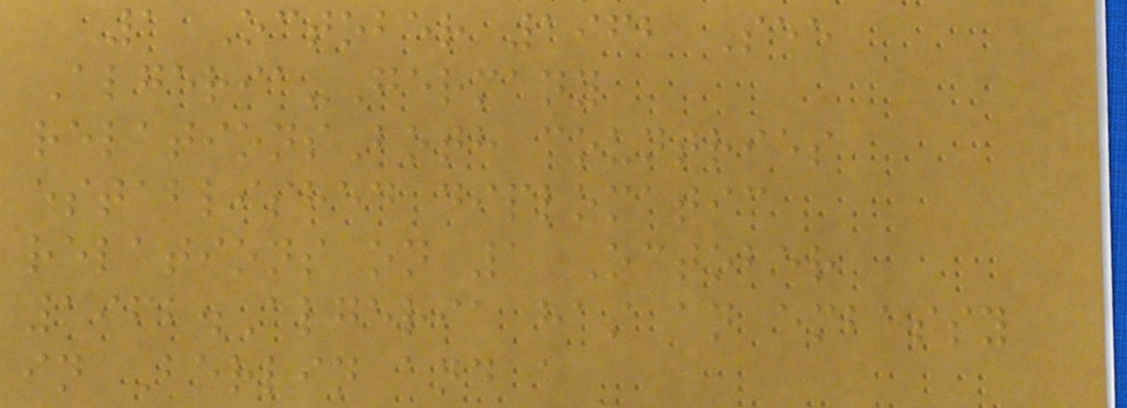1 October 1962 See
Algeria-Germany
relationsBoth countries
established diplomatic
relations on 1 October
1962.Algeria has an embassy
in Berlin and a
